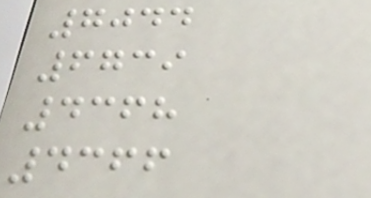7044
6739
4368
4366
